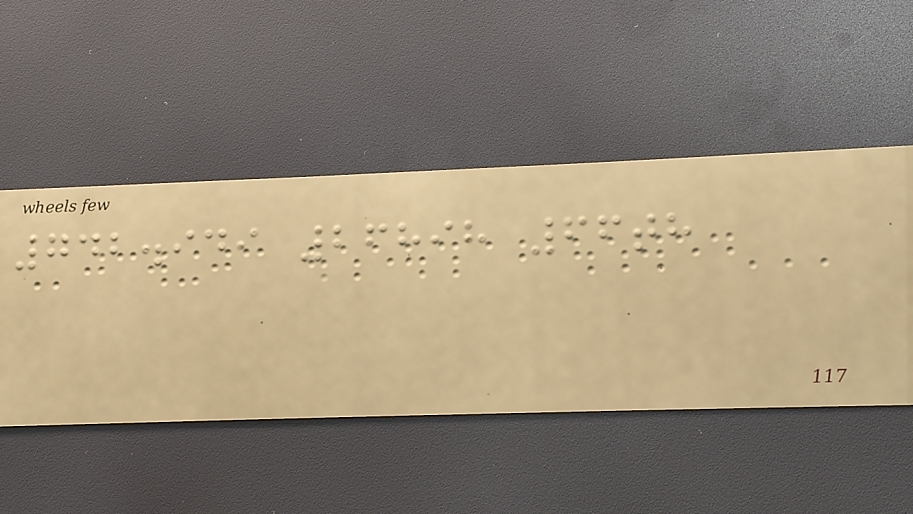742.949 26898 66th
